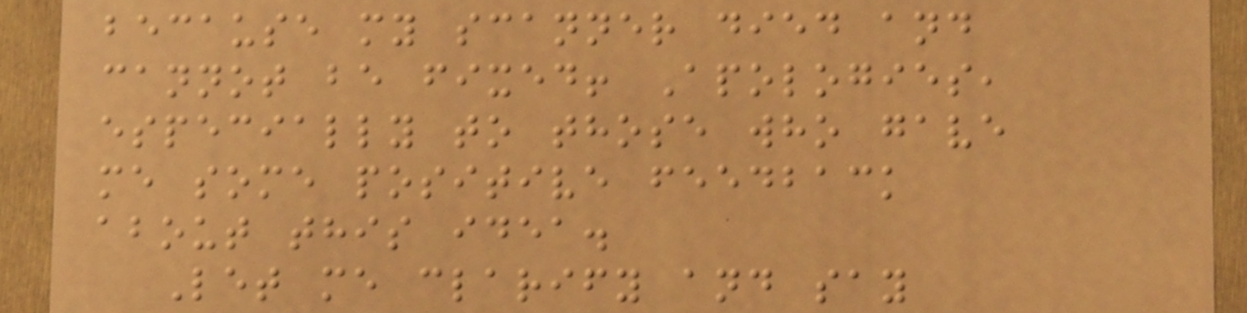because my scanner died and
cannot be fixed! Apologies,
especially to those who gave
me some positive feedback
about this idea.
Let me clarify and say
